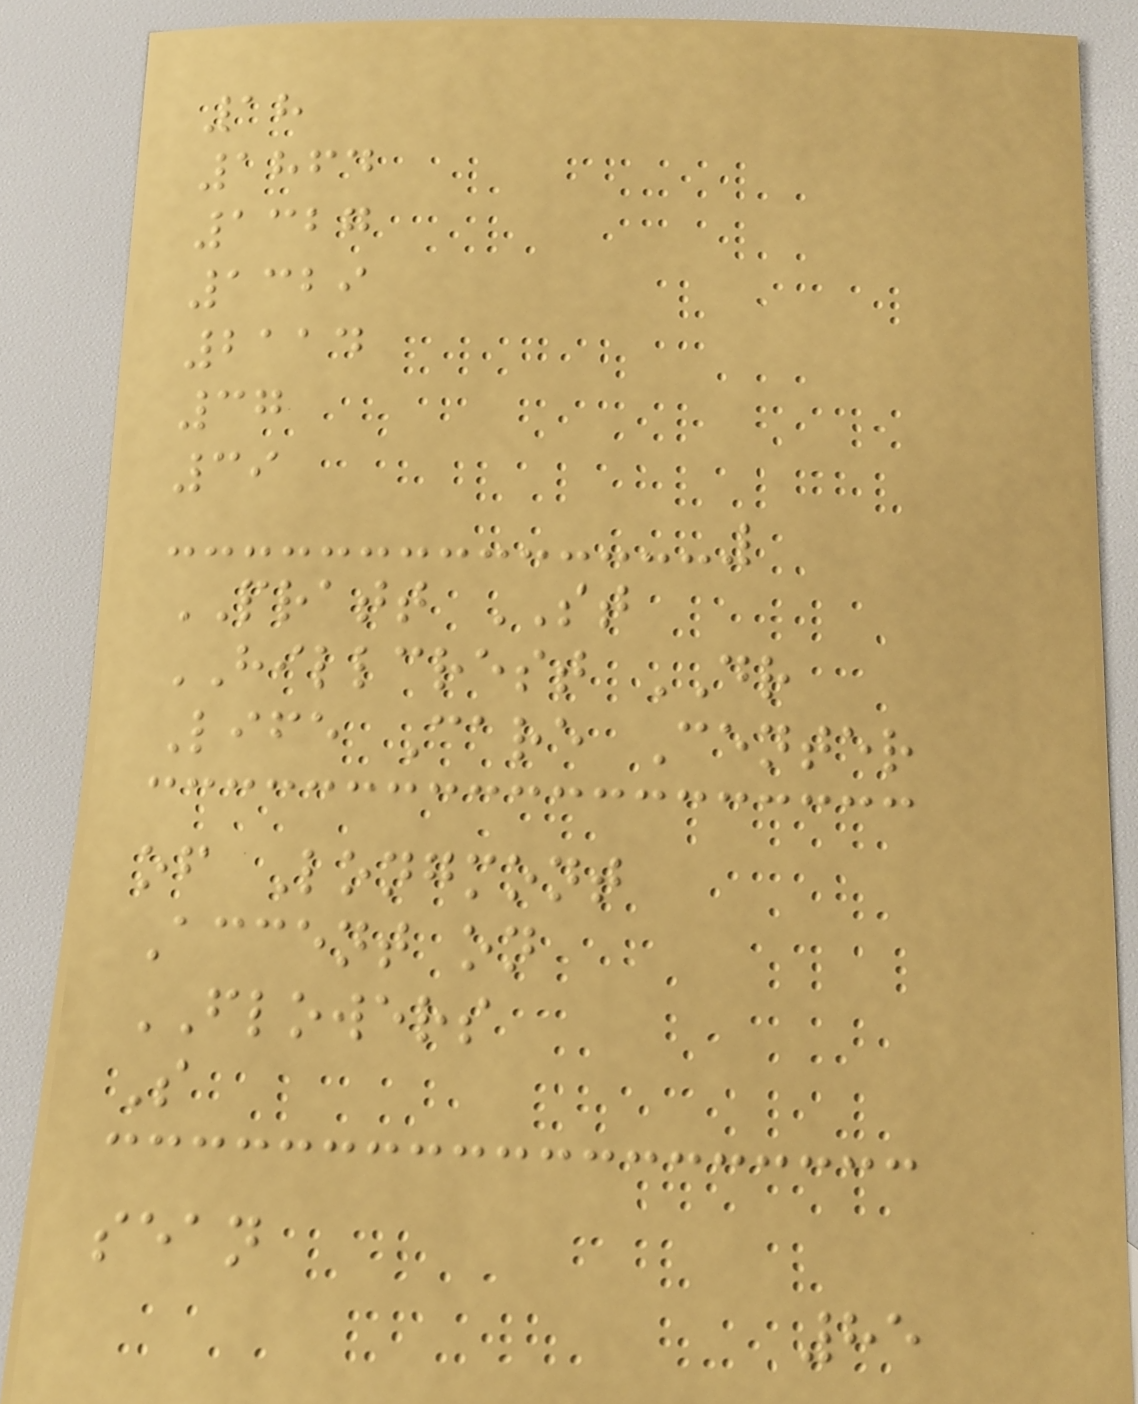18
1864
1327
1329
2114
37
39
PRATT ST
HILLCREST DR
Life Care Center
of Longmont
Accent on
FLOWERS
S
sean
85
